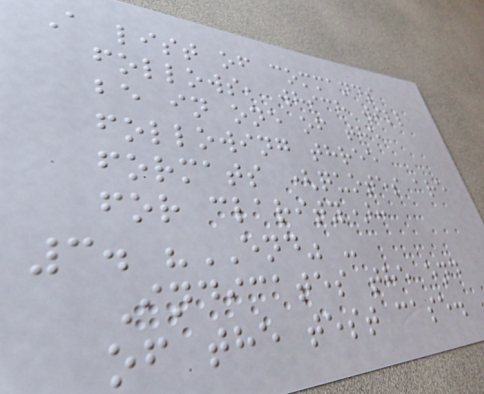A list of commands
follows, which will
be in one of the
following three
formats (quotes are
for clarity):
3. "END" -
Indicates the end
of the test case.
